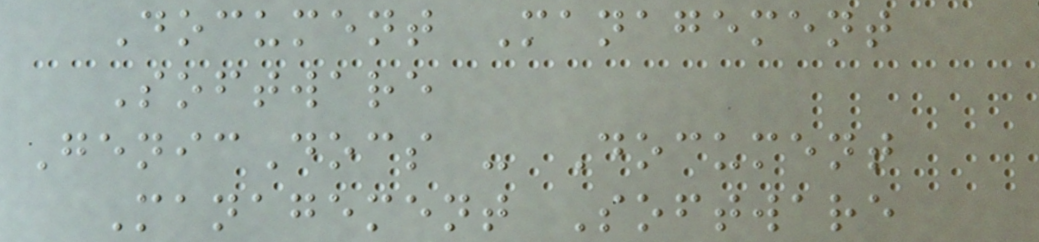Document Management
Software
GenicDocs - Document
Management Software
